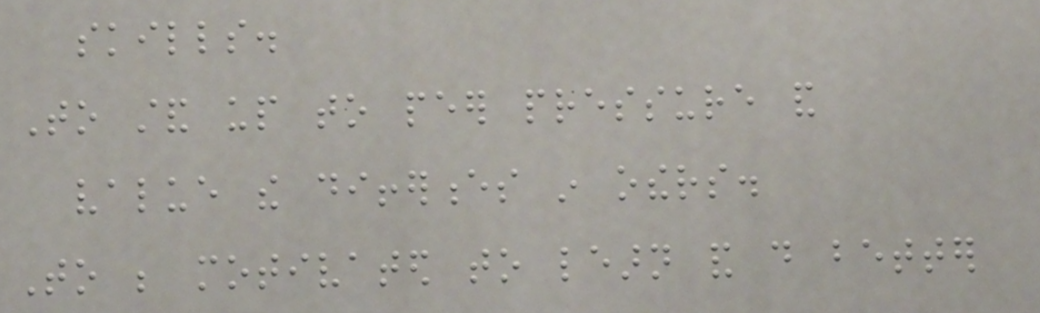skills.
To stand up to peer pressure and
value the differences in others.
To be motivated to learn and do better
